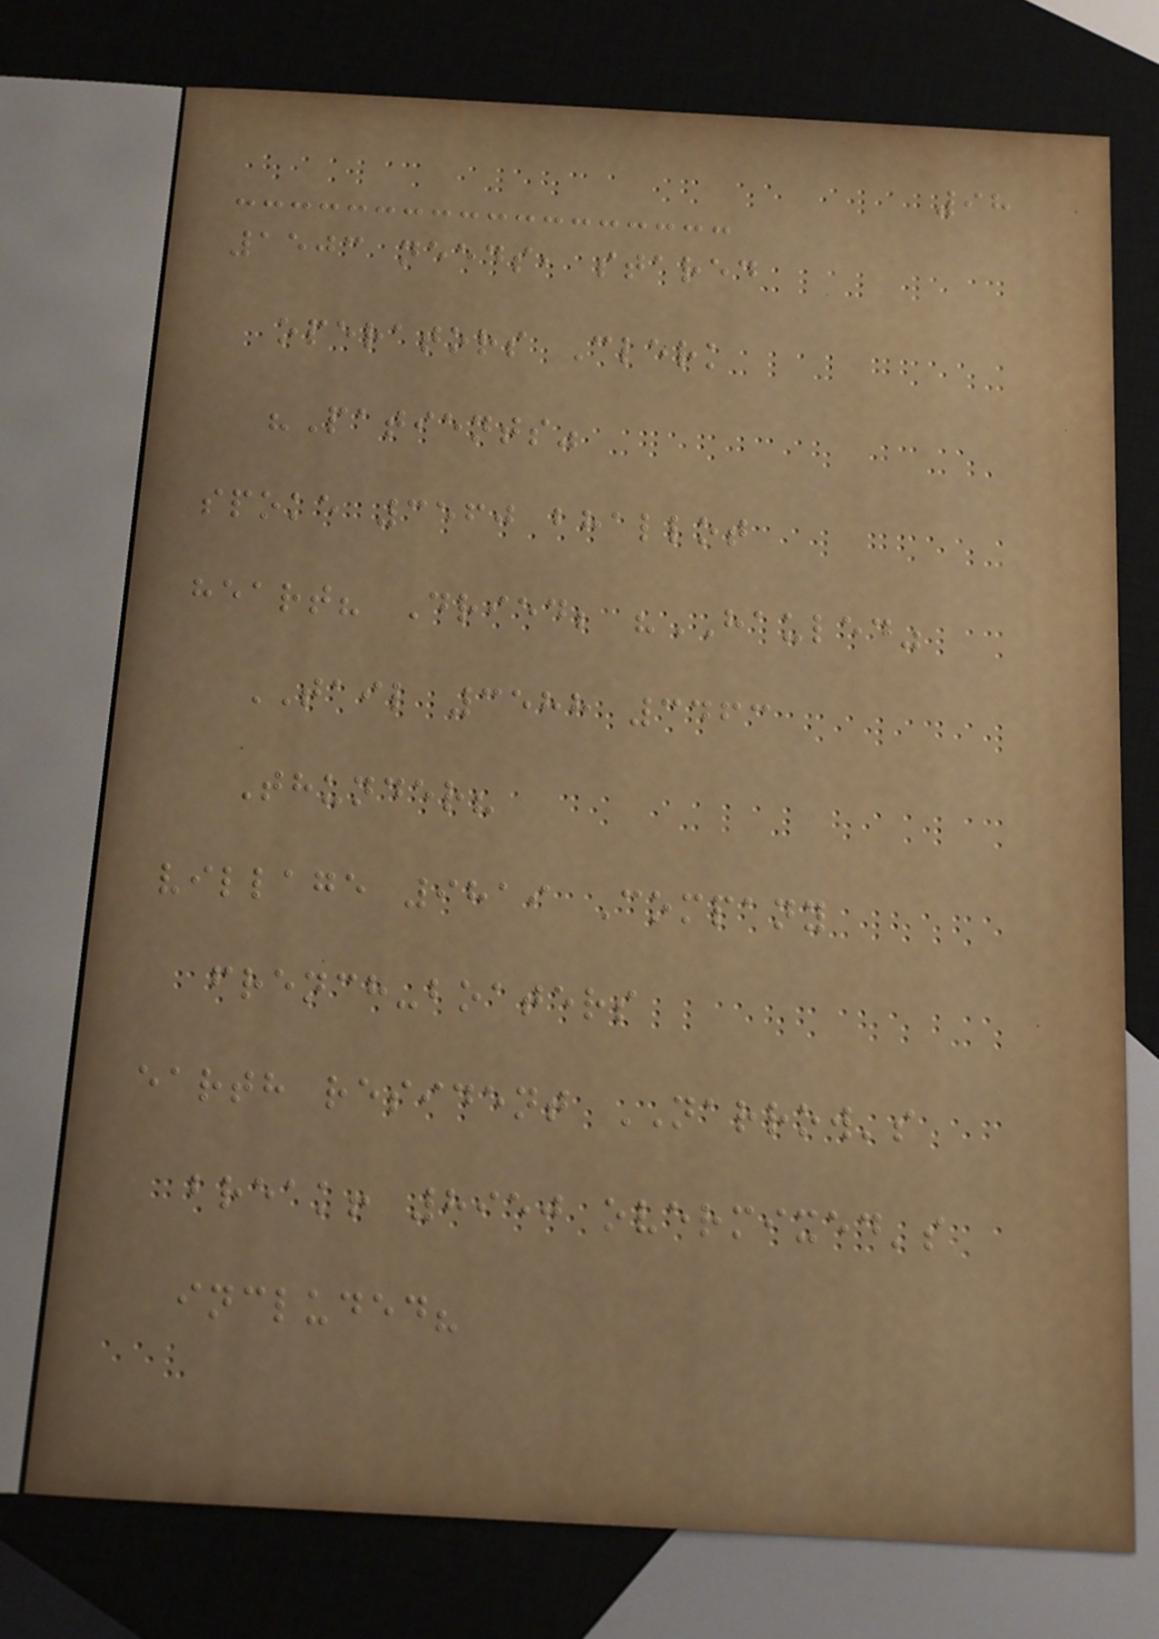98
1503 needs, stared
operators Clerk
"Patients"
spoke 3560 bhallot
heart? Dried; "HAULED"
TAIL 3588 3463
Thunder?
village 9819 Company
french-boaters
earth resident NARROW's
break! 8950 overmixed's
included?
